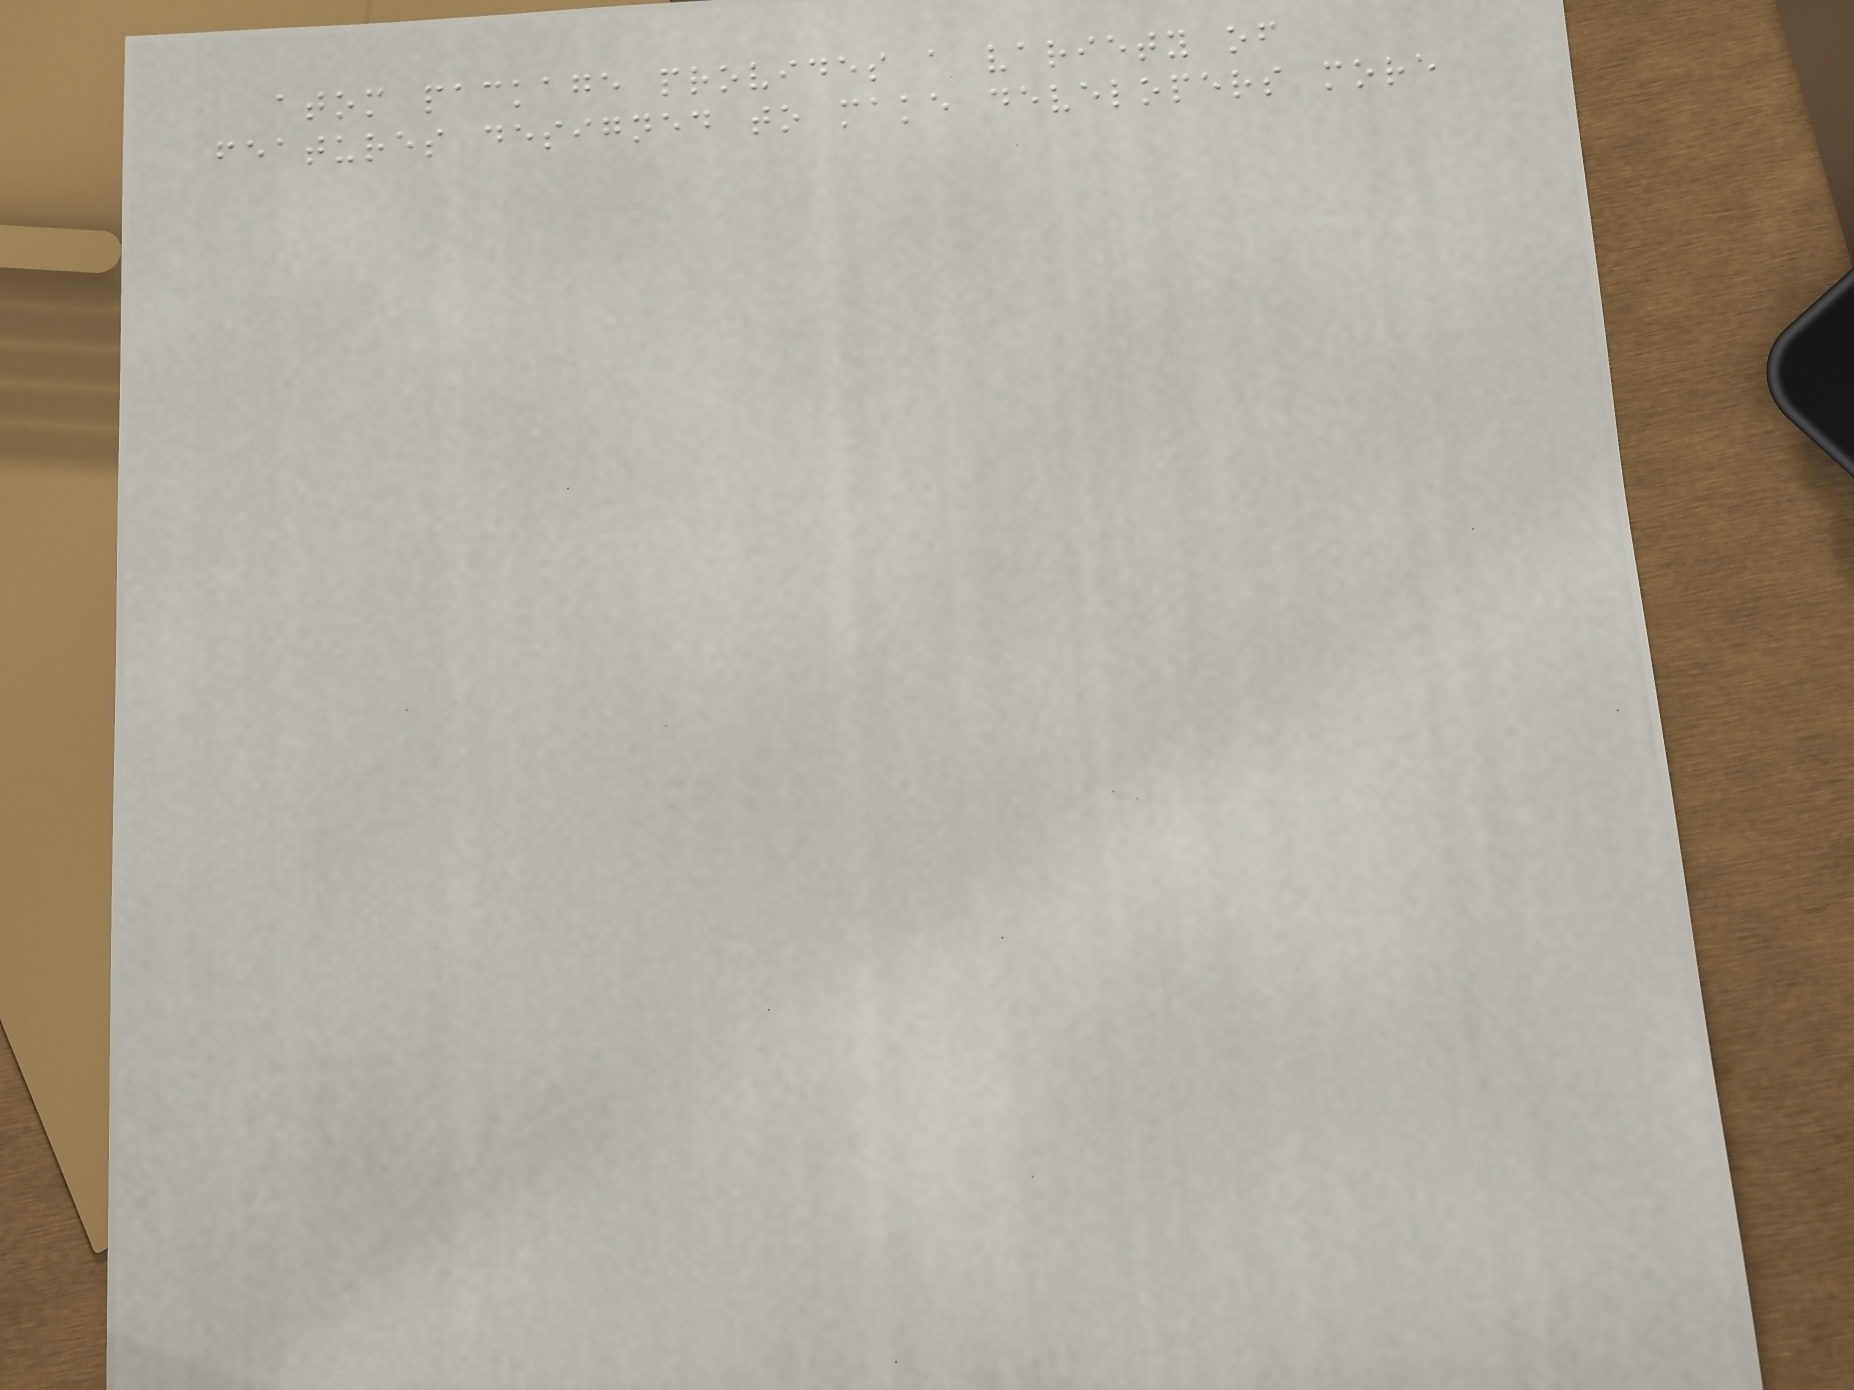atom package provides a variety of
features designed to make developers more
